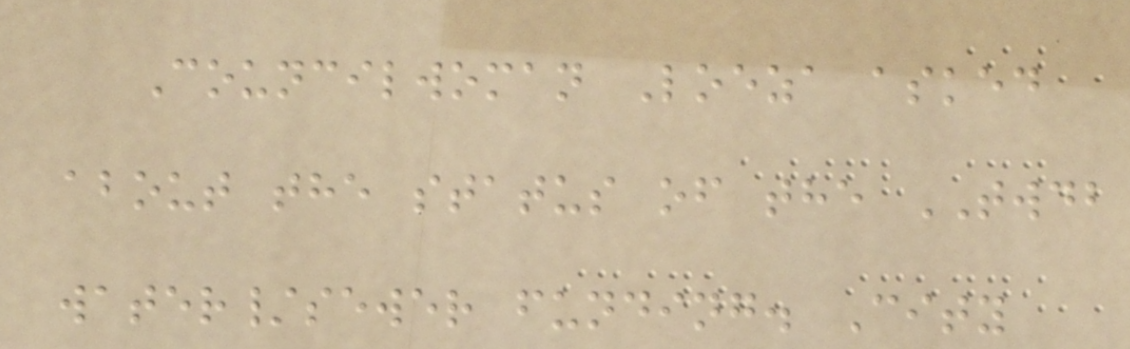Councilwoman Loeza asked
about the status of the TWDB
water/sewer funding. City
